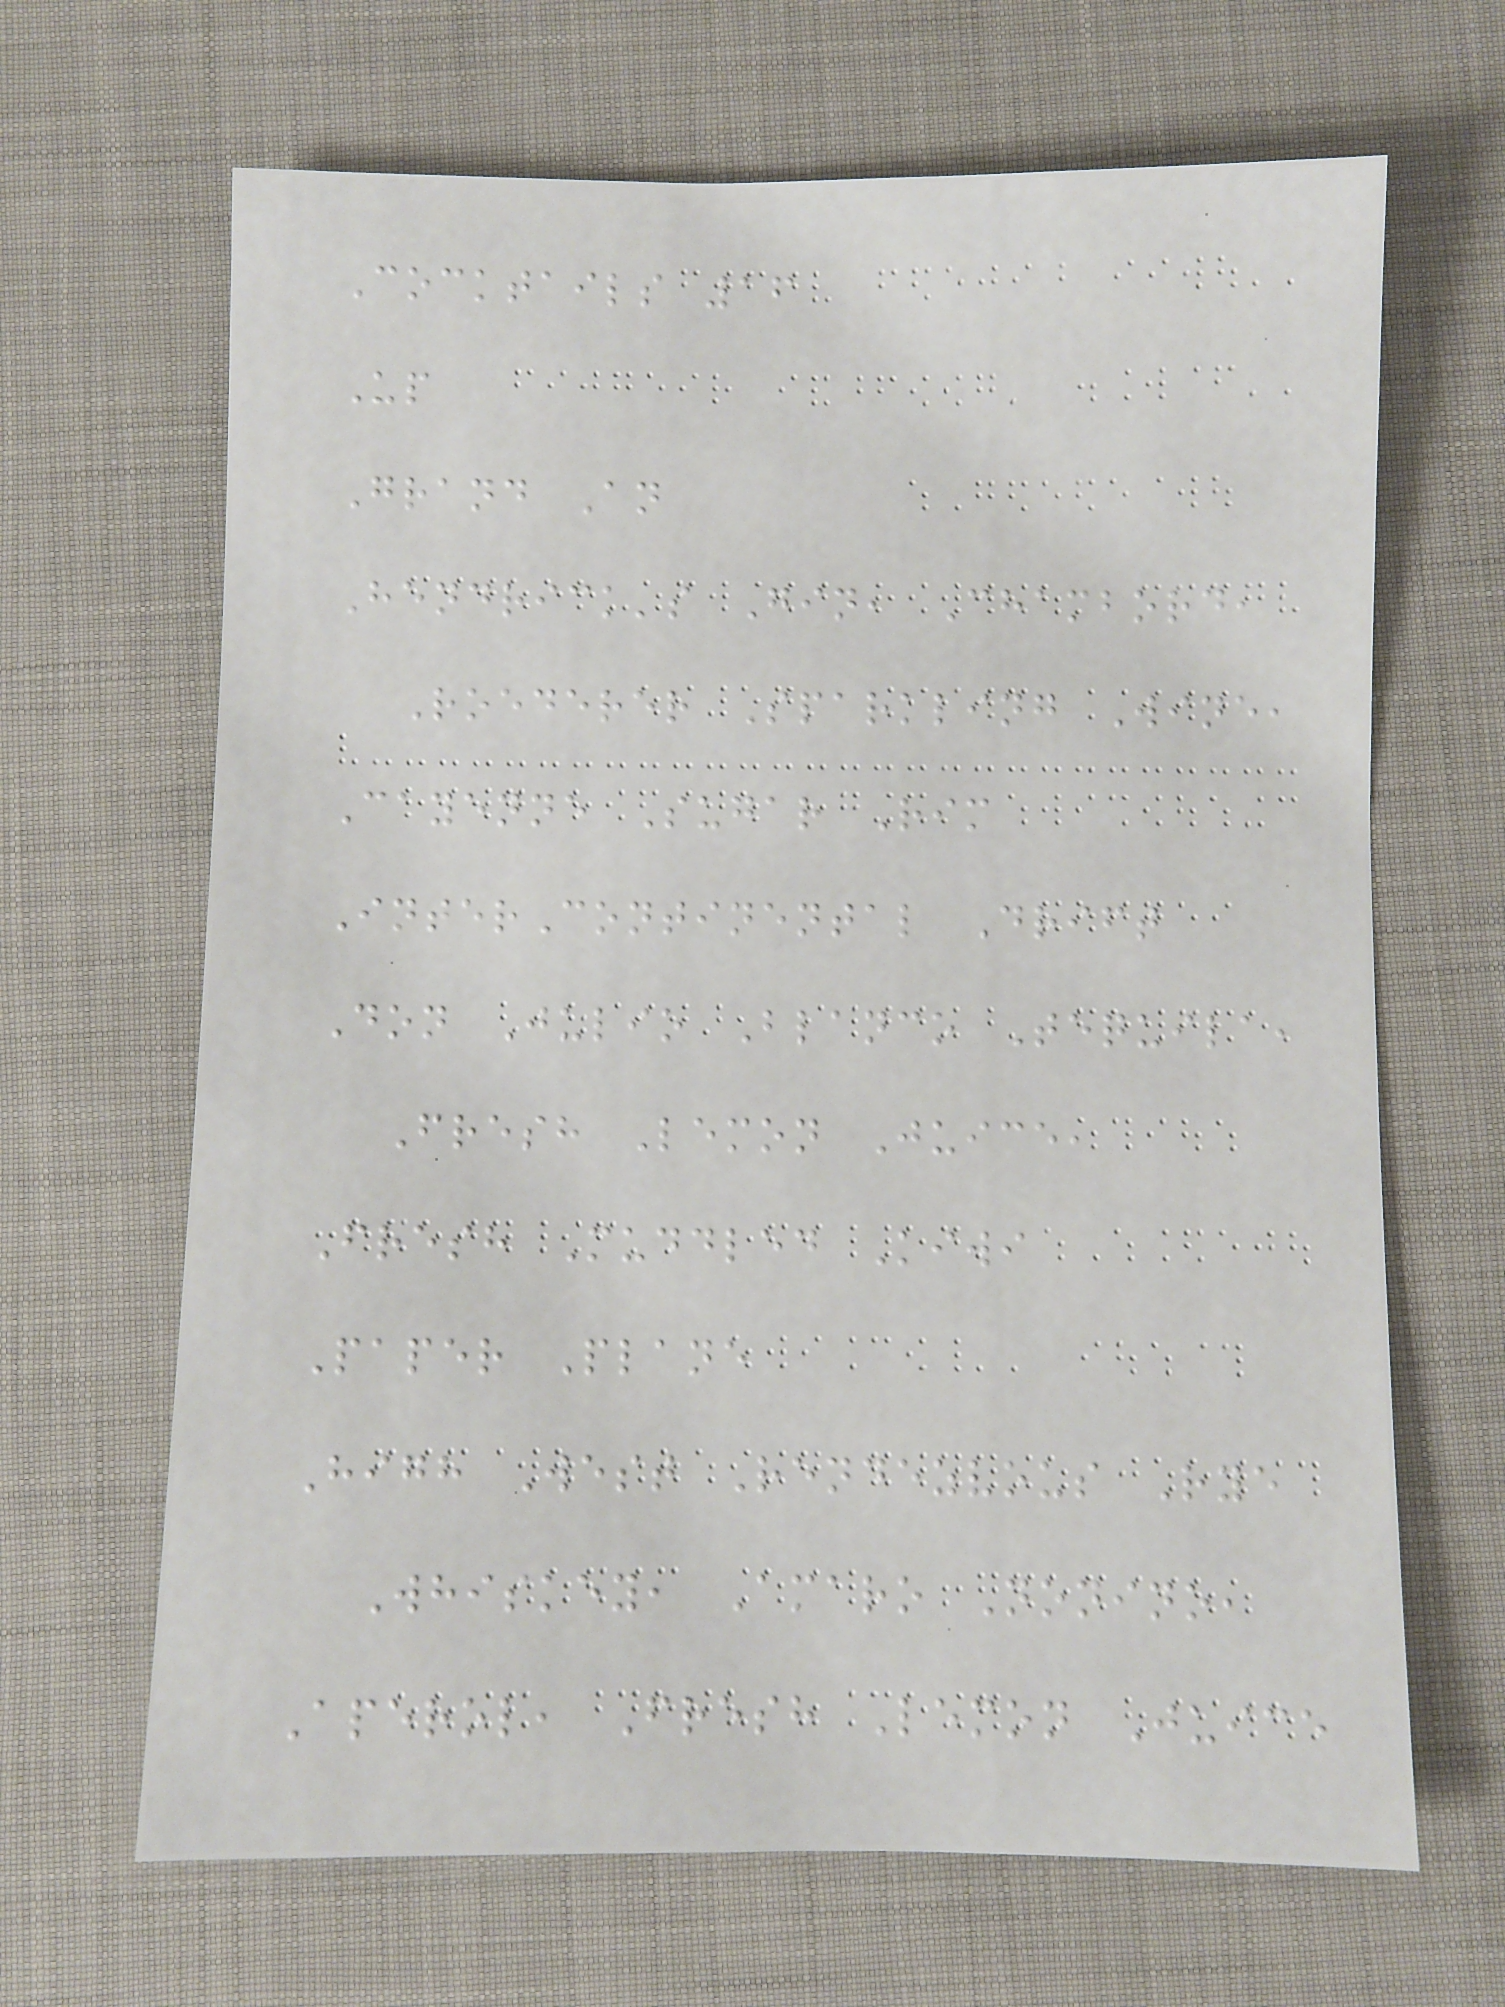Cocktails 16
Up
Grand An
Hendrick's Gin, Chambord,
Roederer Sparkling Wine,
Cayenne Sugar Rim
InterContinental Drift
Don Julio Blanco Tequila,
Fresh Lemon Juice,
Fresh Muddled Kiwi
Paper Plane
High West Rendezvous Rye
Whiskey, Amaro Nonino,
Aperol, Fresh Lemon Juice
